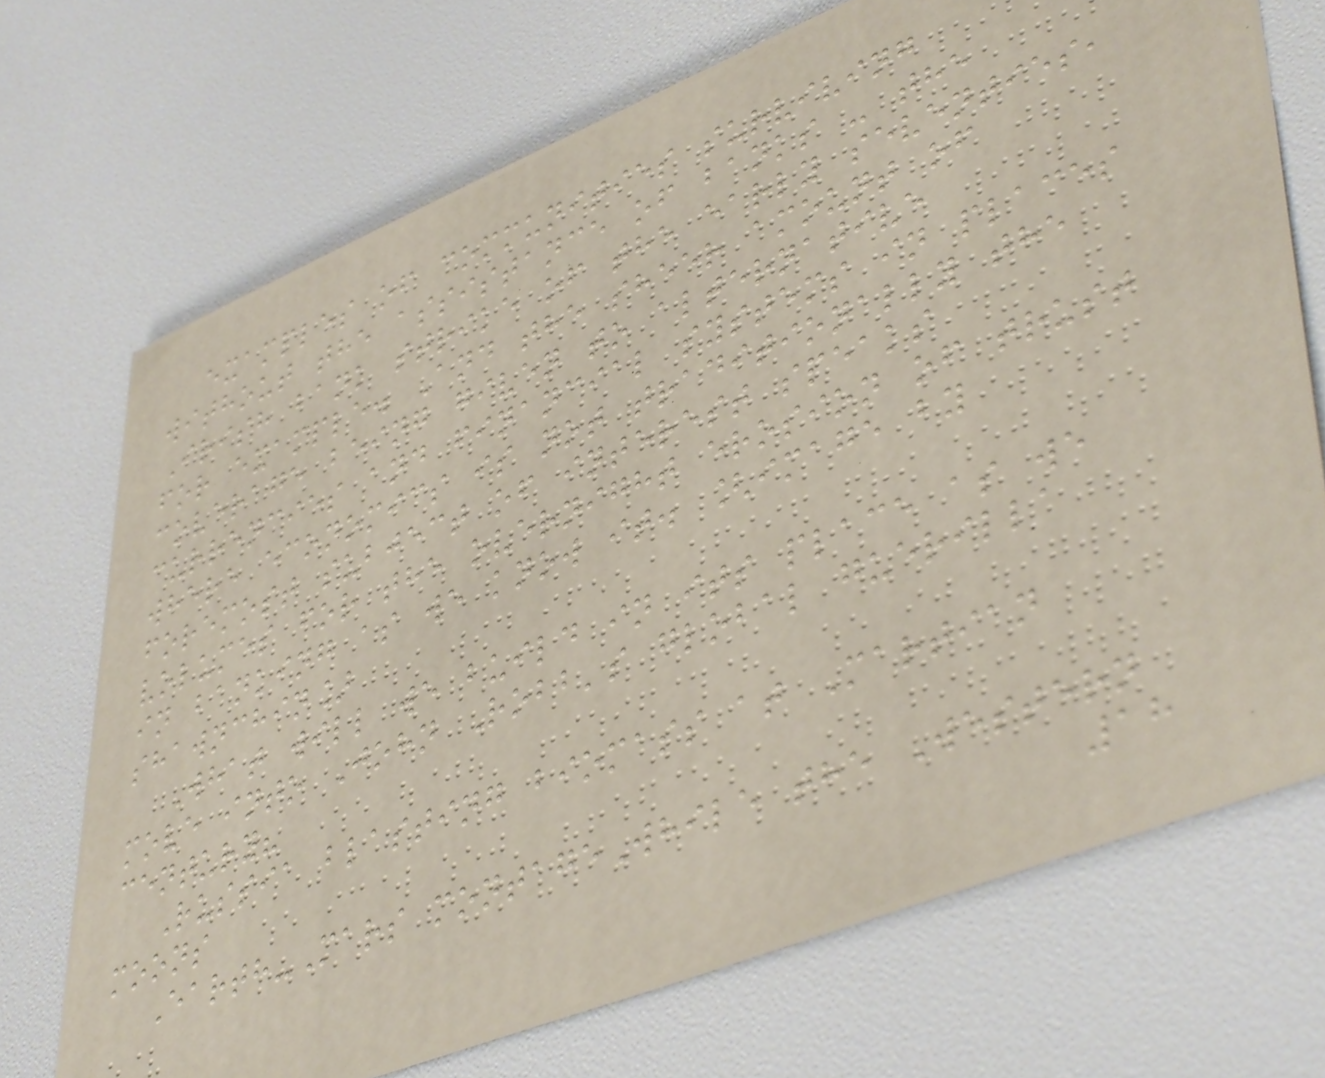examples of communities surviving
without the assistance of banks - the
Irish bank strike of the early seventies,
for example. And the sheer amount of
coverage being given to alternative
currencies and financial systems in places
where economics is not traditionally the
foremost subject of interest speaks
volumes for the overnight erosion of trust
in banking as we know it. [image by
shawnchin]
What will we build in its place as we
move into John Robb's global guerilla
century?
Russia blasting biomass at Martian
moons
Earth-Mars montageWhile the Western
18
